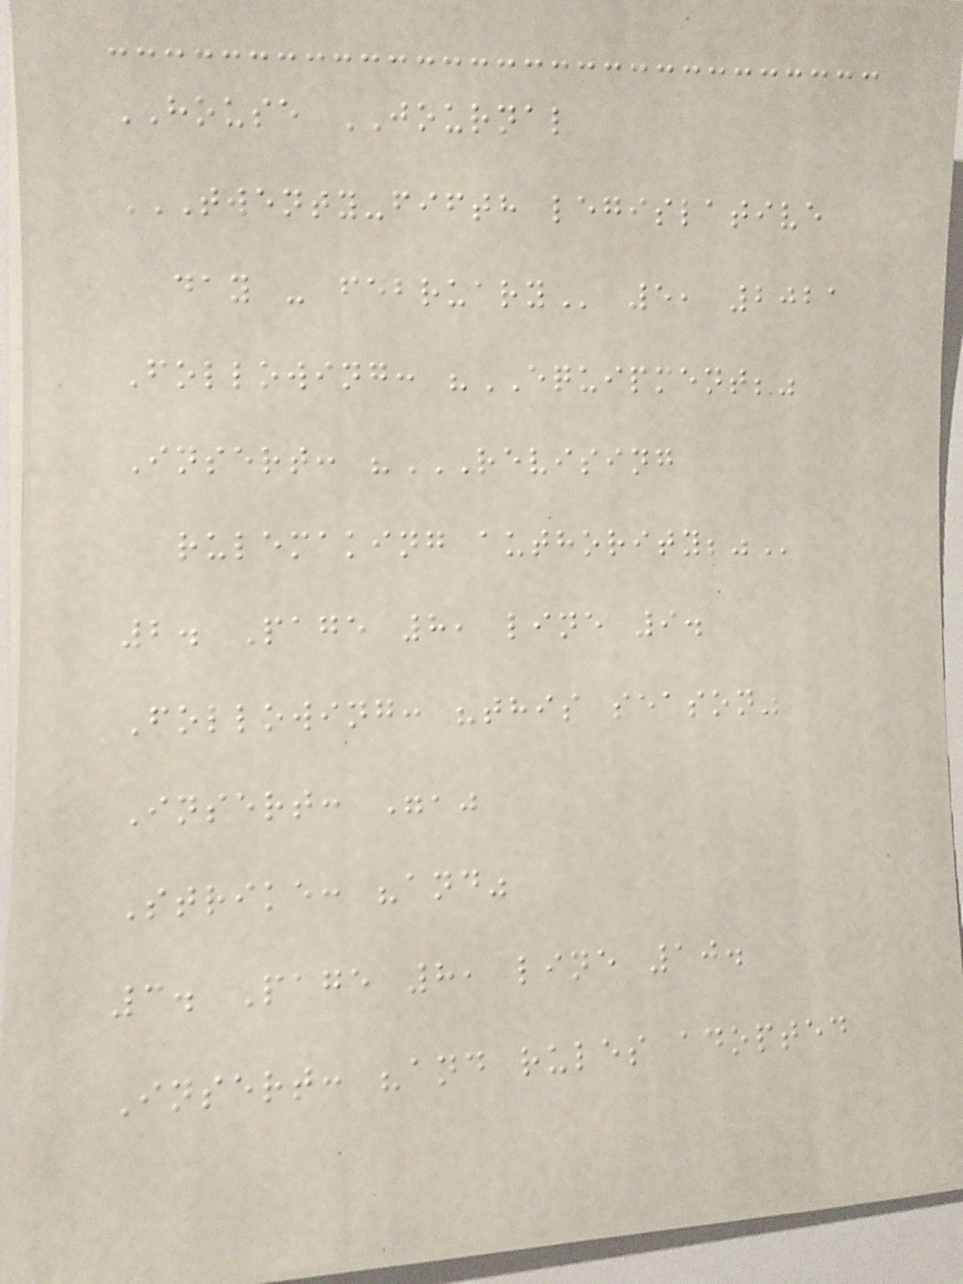HOUSE JOURNAL
TWENTY-FIFTH LEGISLATIVE
DAY - FEBRUARY 5, 2021
Following: "EQUIPMENT;"
Insert: "REVISING
RULEMAKING AUTHORITY;"
2. Page 8, line 9.
Following: "this season"
Insert: ","
Strike: "and"
3. Page 8, line 10.
Insert: "and rules adopted
